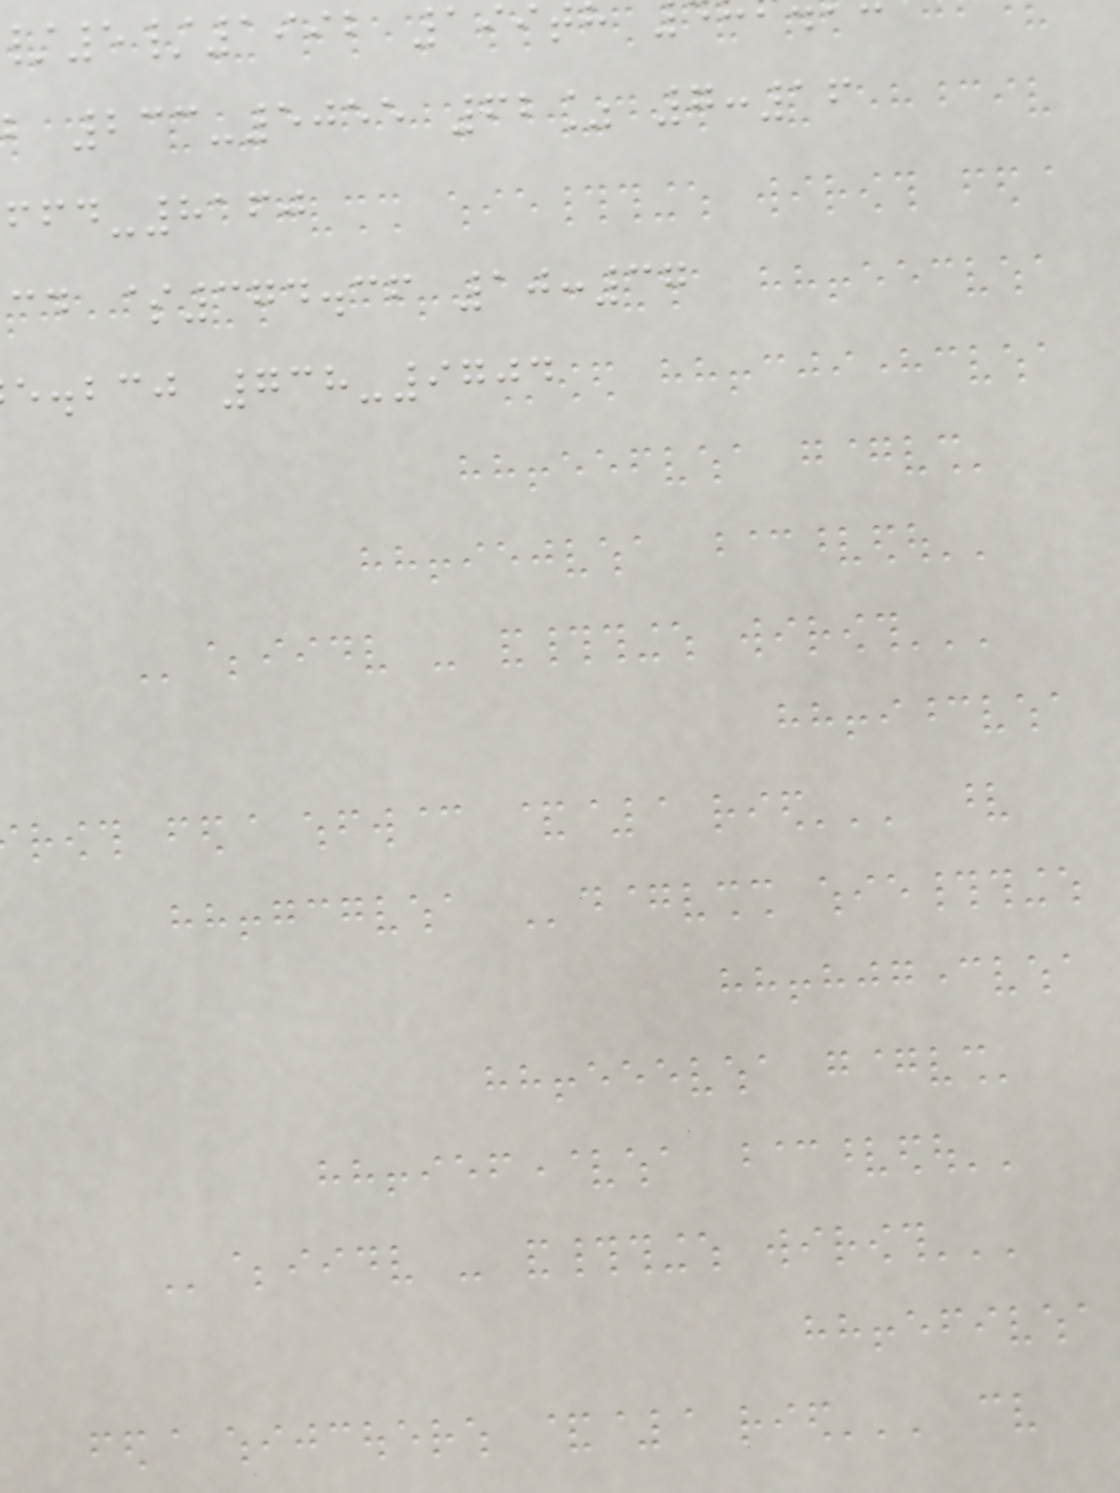5/1992 199t
b 233-5055 62% 7:16
-8160
cd $374.36 10:37
e.bcj 738-9704
